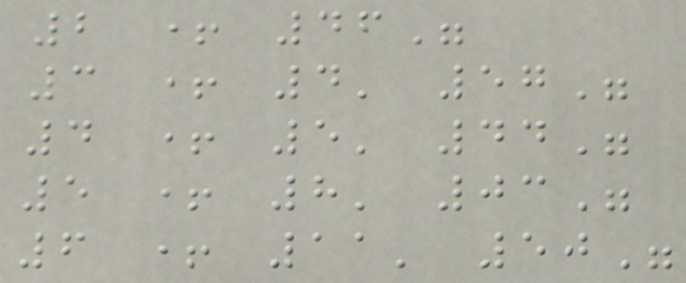2 + 46"
3 + 4' 57"
4 + 5' 44"
5 + 8' 03"
6 + 11' 50"
